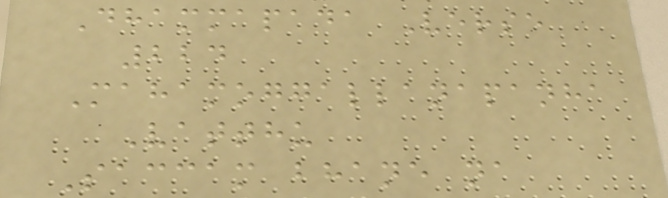Dhammapada Verse
224
Mahamoggallanapanha
Vatthu
Saccam bhane na
